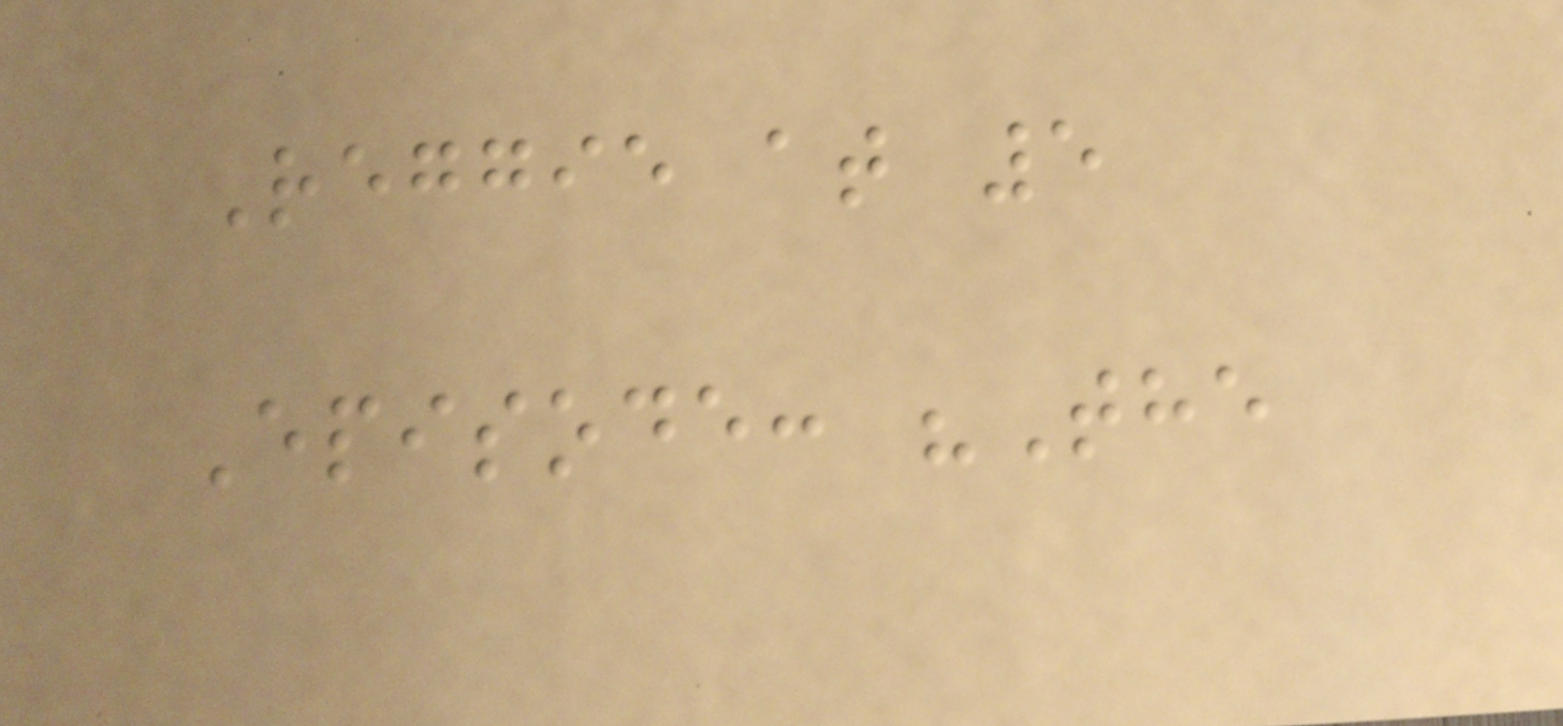Reggie at 5
Episode: "The
